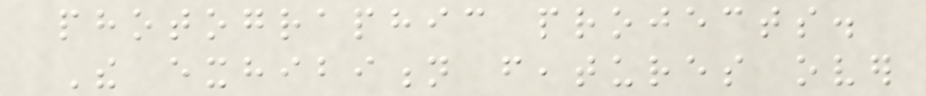photographic projects.
The exhibition features over
